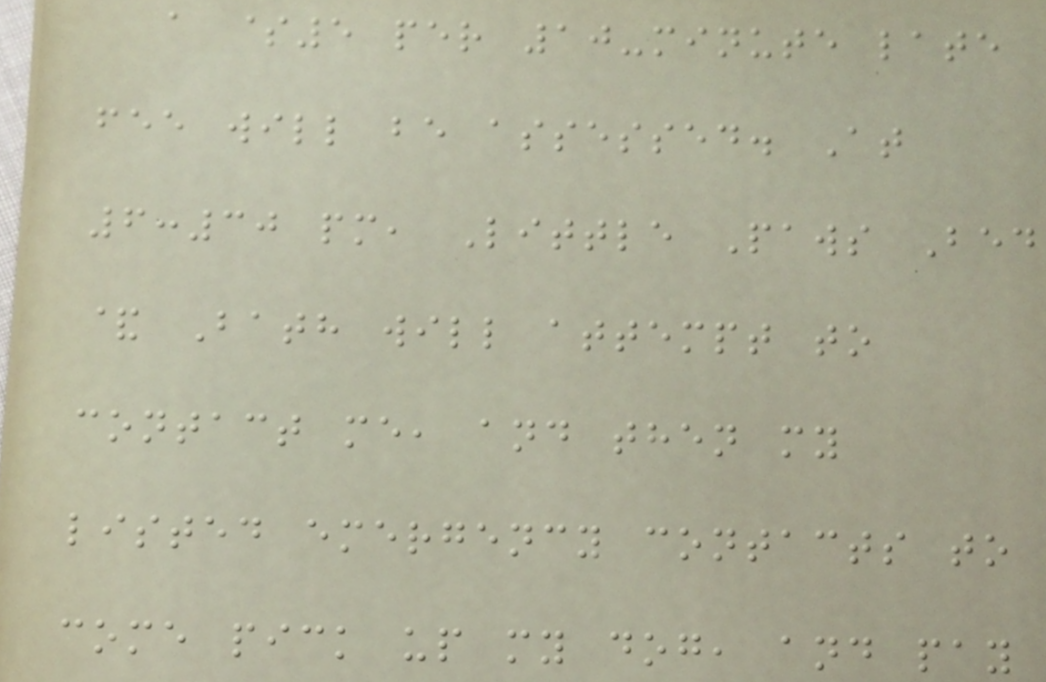a $5 per 10-minute late
fee will be assessed. At
6:30 pm, Little Paws Bed
& Bath will attempt to
contact me, and then my
listed emergency contacts to
come pick up my dog, and pay
